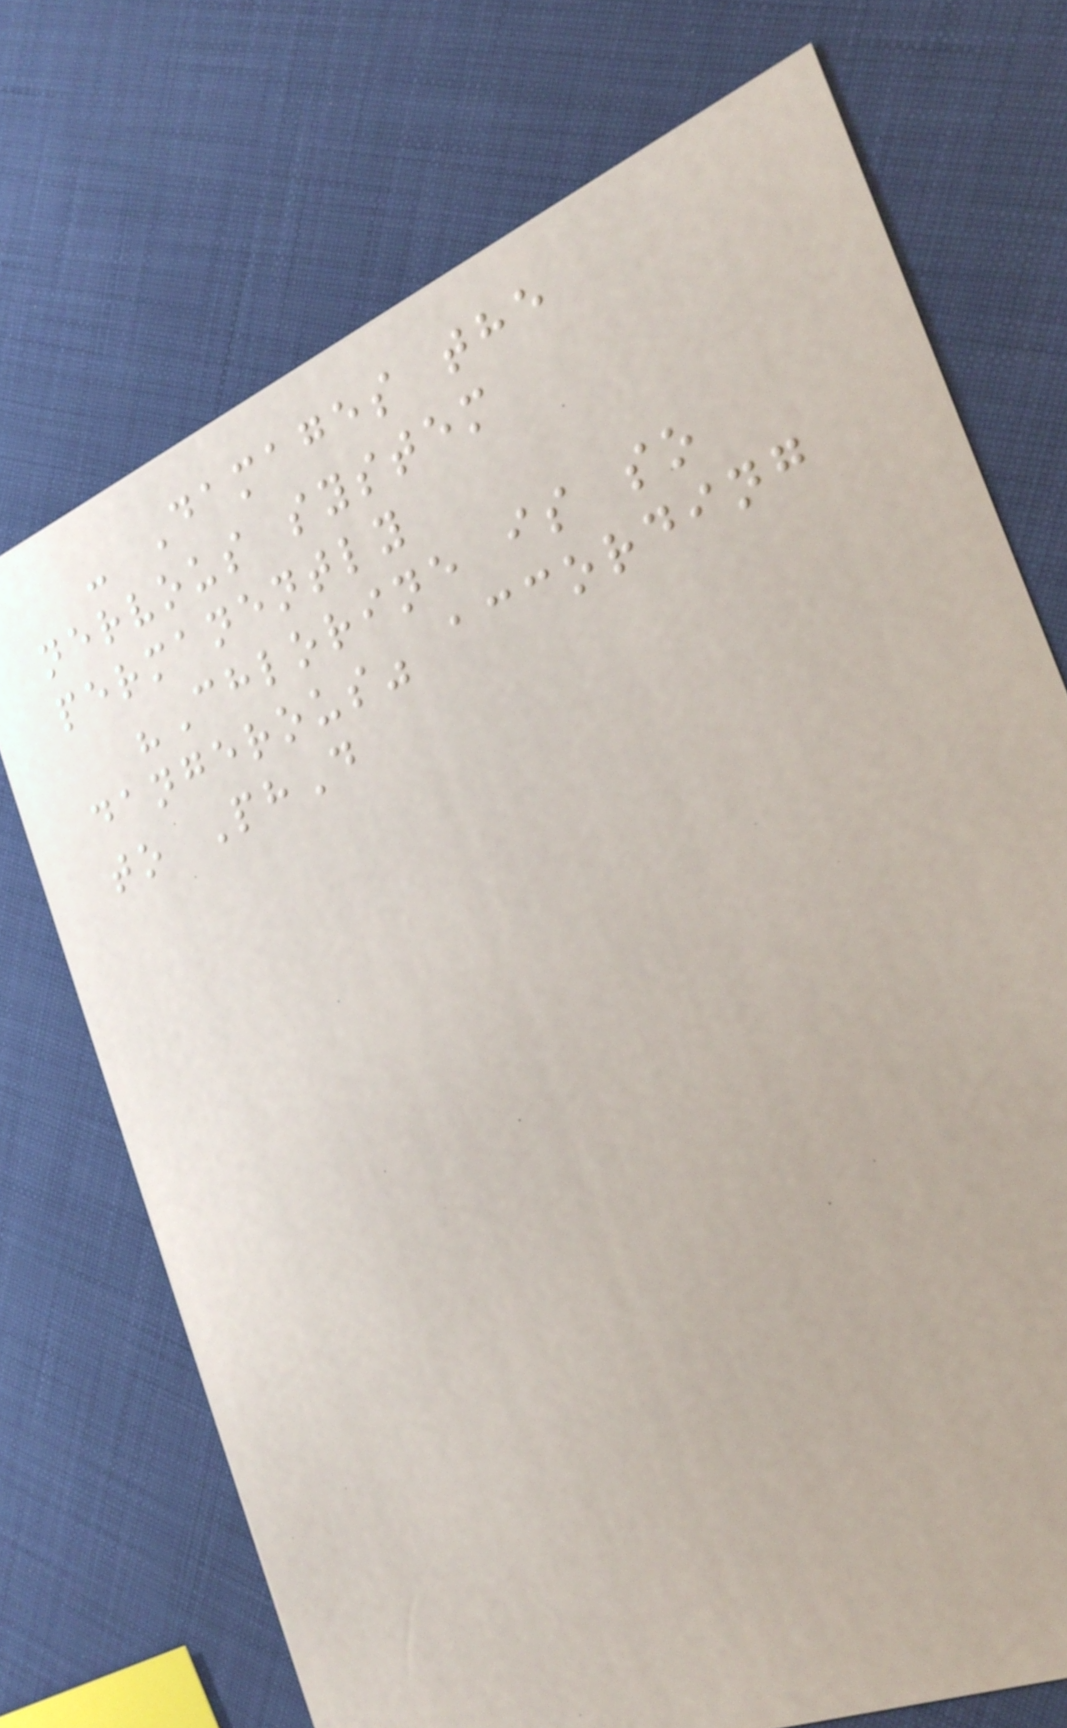- Damages the
nervous system
permanently
"Chlorine is so
dangerous" according
to PhD
